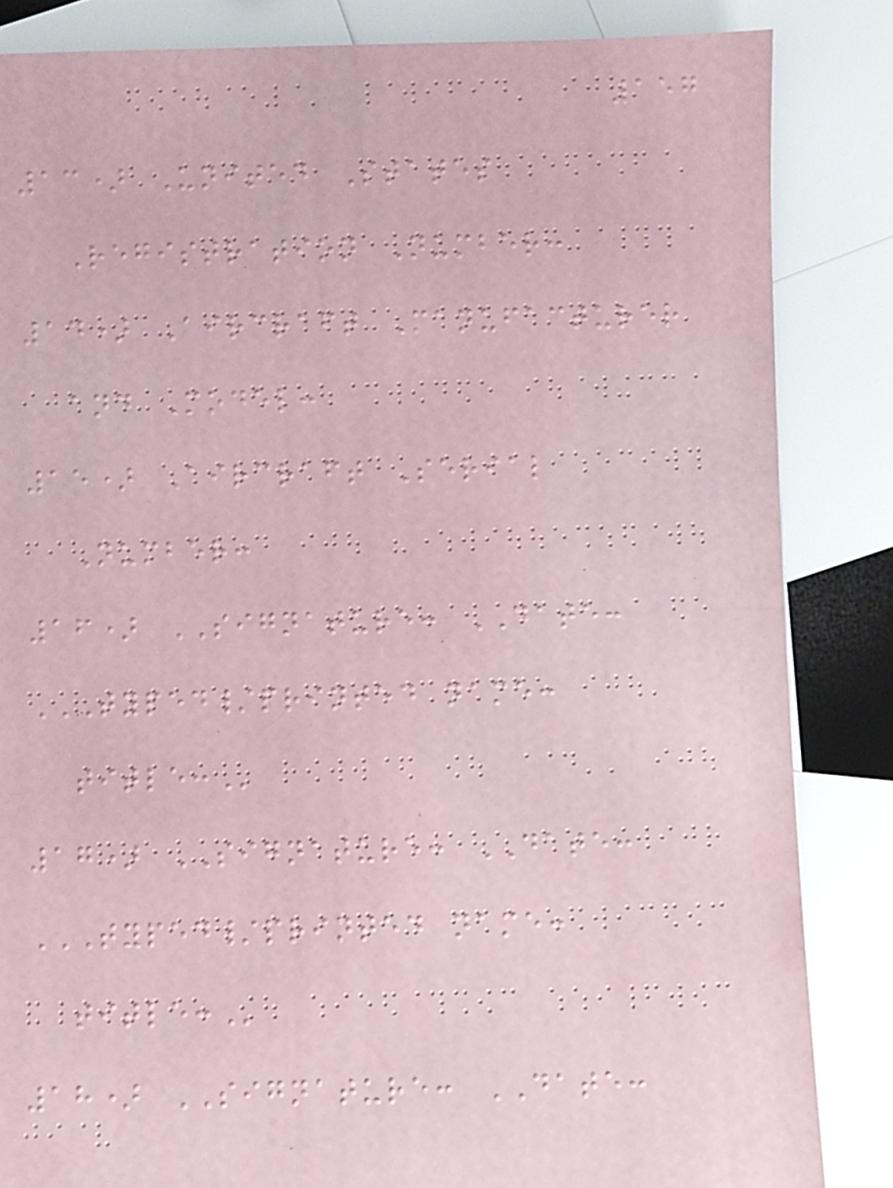157
13) United States
Registration Number:
14) Aircraft Manufacturer
and Model:
15) Aircraft Serial
Number:
16) SIGNATURE: DATE:
TYPED/PRINTED NAME:
TITLE:
17) SIGNATURE: DATE:
TYPED/PRINTED NAME:
TITLE:
18) SIGNATURE: DATE:
